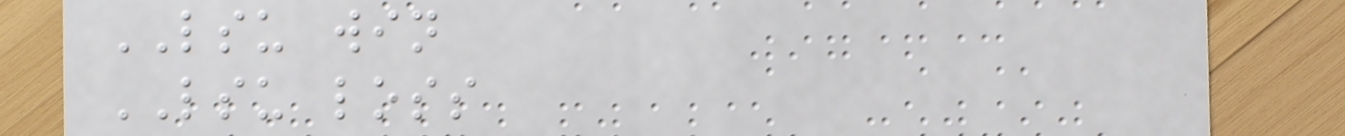LSU win
LSU loss
